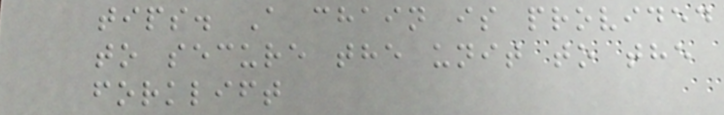tips. A chain is provided
to secure the unit to the
forklift
